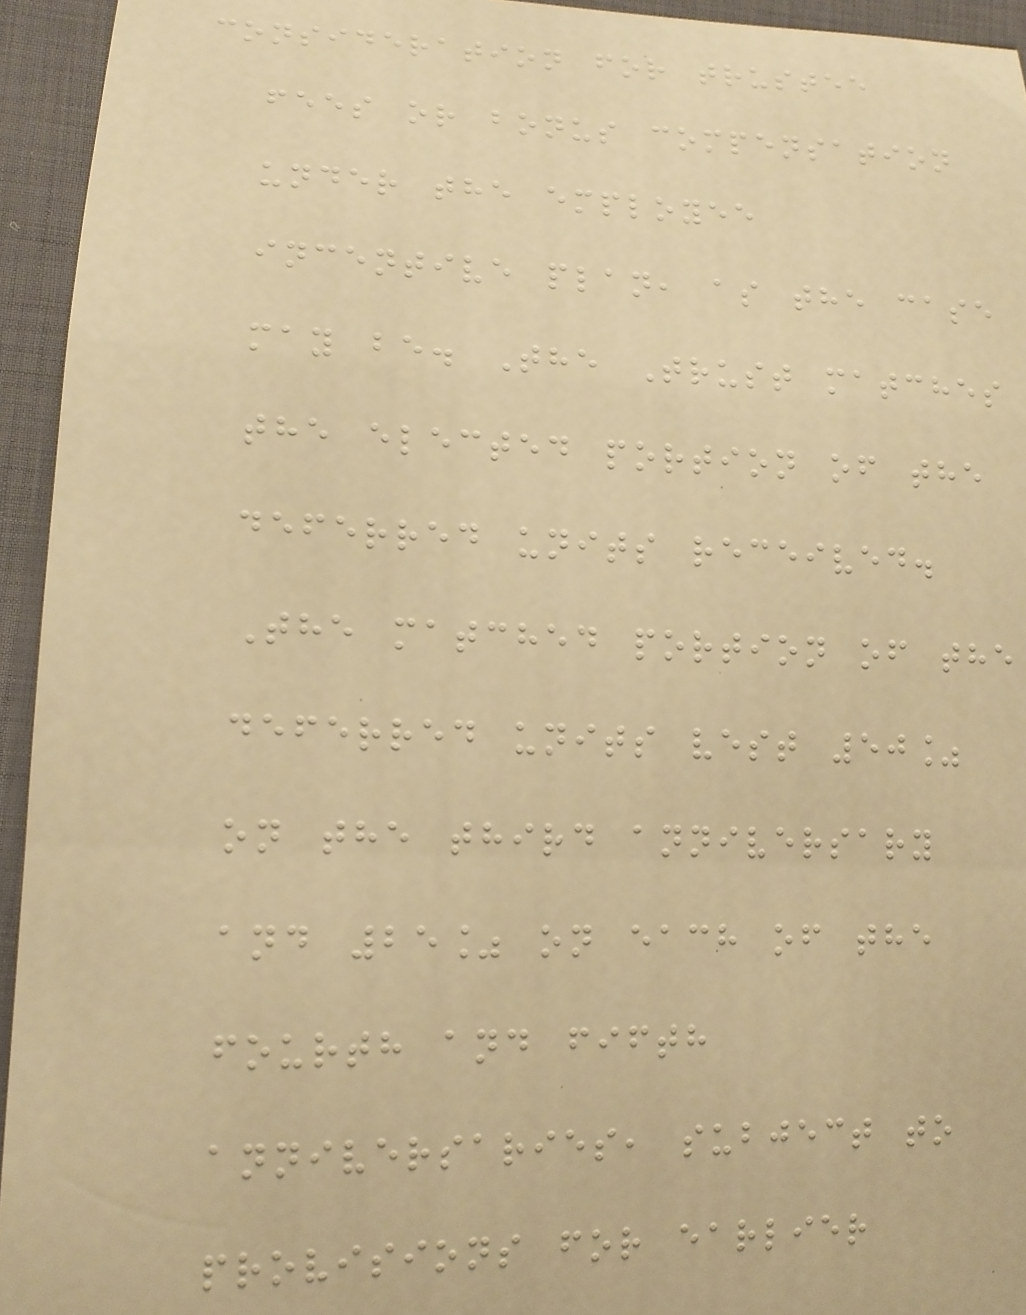consideration for trustee
fees or bonus compensation
under the employee
incentive plan, as the case
may be. The Trust matches
the elected portion of the
deferred units received.
The matched portion of the
deferred units vest 50%
on the third anniversary
and 25% on each of the
fourth and fifth
anniversaries, subject to
provisions for earlier
